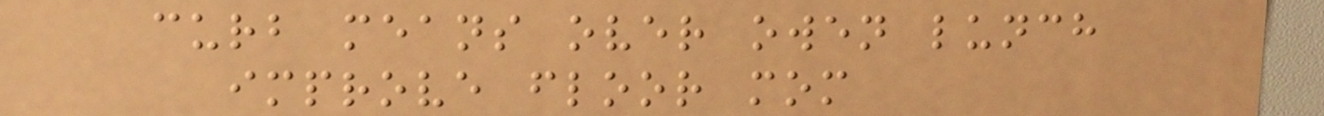curb means over owen lunch
improve floor mom
